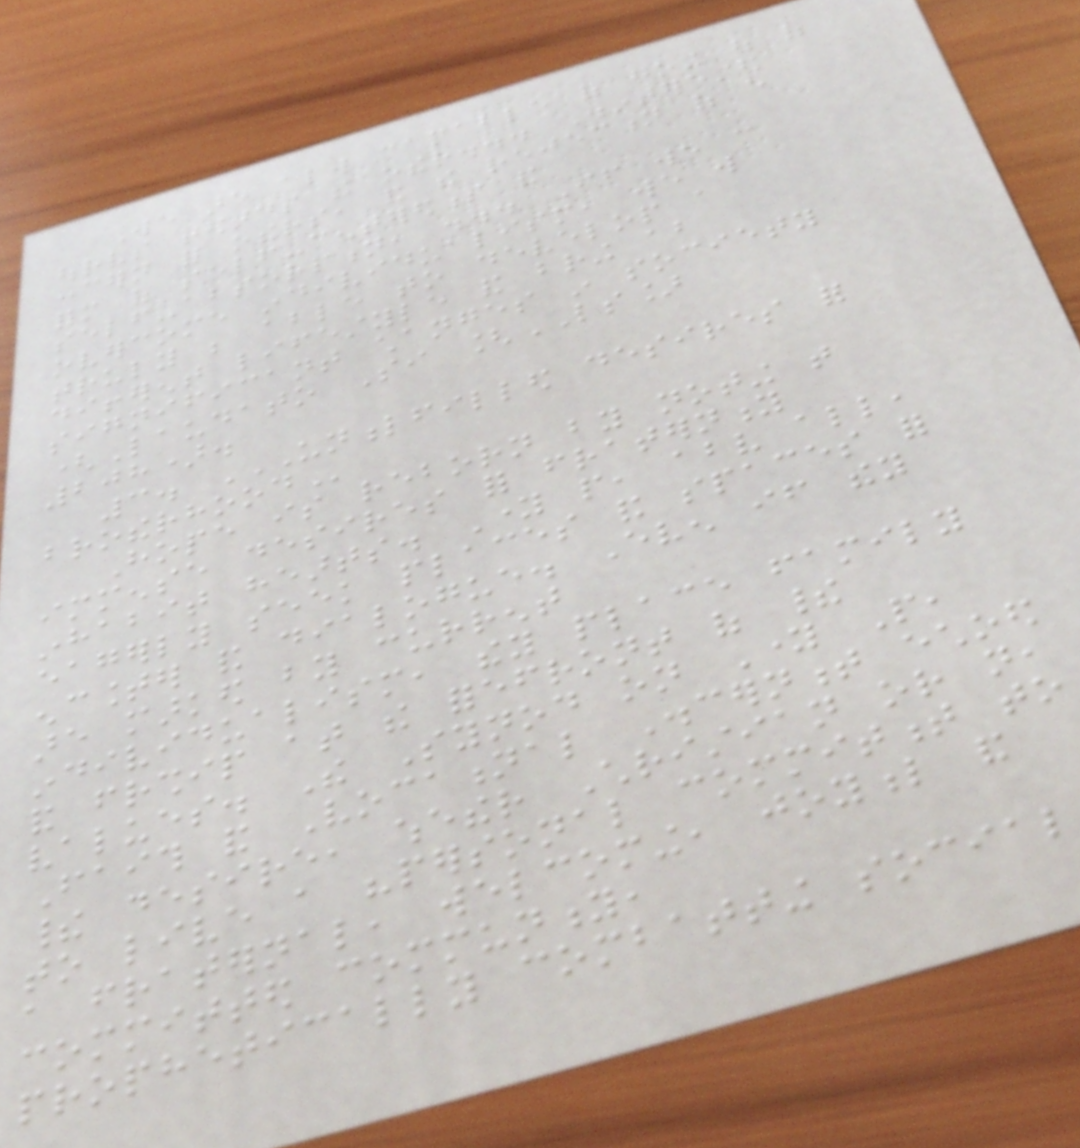We are always capable of going out of
ourselves towards the other... Disinterested
concern for others, and the rejection of every
form of self-centeredness and
self-absorption, ... If we can
overcome individualism, we will
truly be able to develop a
different lifestyle and bring about
significant changes in society
(Laudato Si [LS]
208).
3. UNFULFILLED DESIRES FOR
BROTHERHOOD
Hope is reborn by noting that
immense desires for fraternity
inhabit hearts. Young people, above all,
eagerly seek places and spaces for
encounter and dialogue. Even if they
are marked by current
individualism, they place family
and friendship at the forefront of their
values. The Synod on Young People,
Faith and Vocational Discernment echoed
their desire, whether Christian or not,
to live a "personal commitment to
a fraternal, welcoming, joyful and
committed community,
prophetically combatting social
